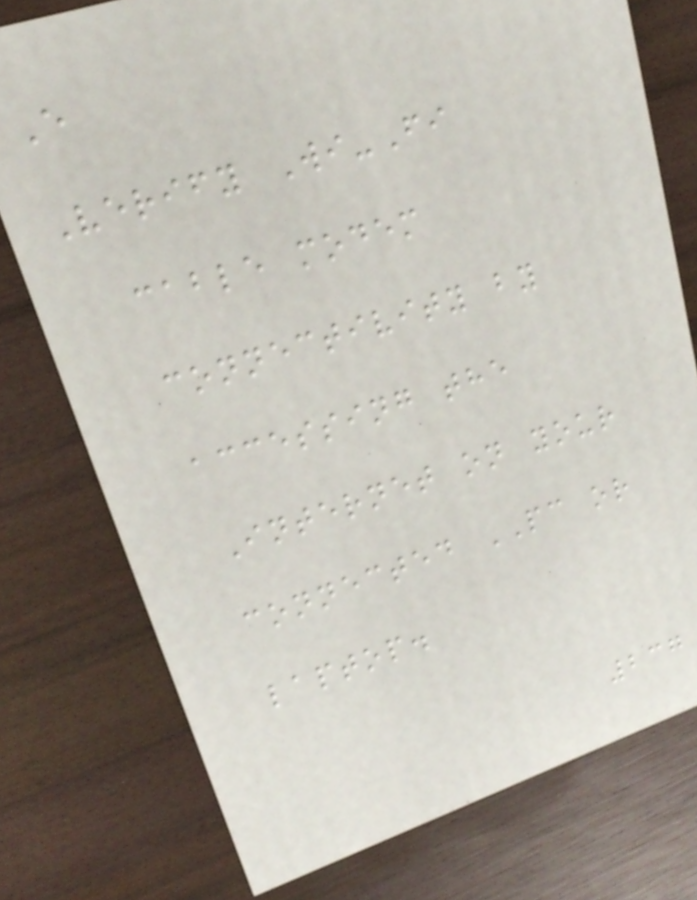E
Verify Wi-Fi
cable modem
connectivity by
accessing the
Internet on your
connected PC or
laptop.
237
